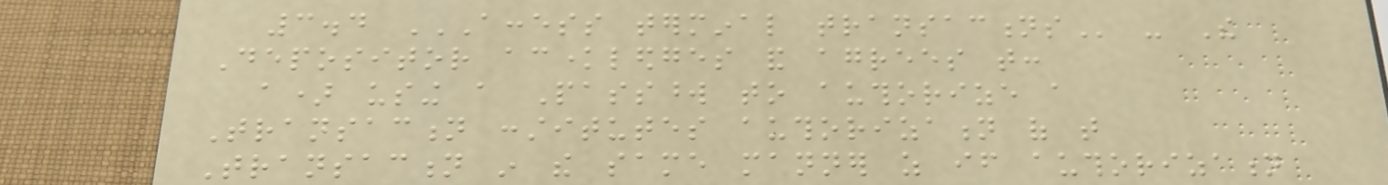3.4 ACCESS TERMINAL TRANSACTIONS - The
Depositor acknowledges and agrees that:
a) using a Password to authorize a
Transaction constitutes authorization of that
Transaction in the same manner as if authorization
